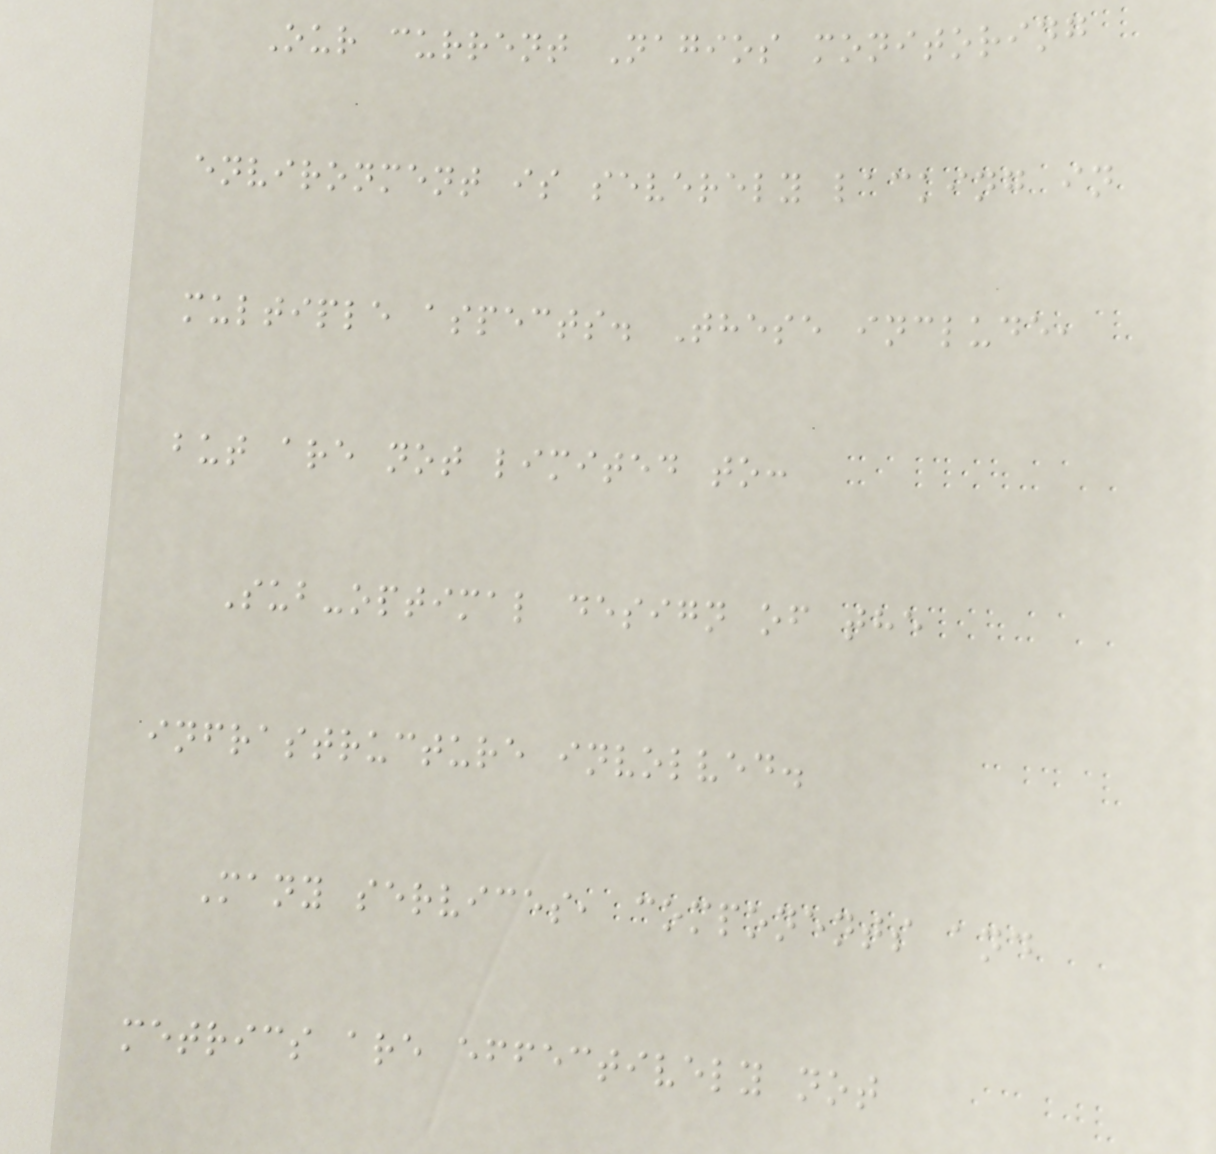Our current Nagios monitoring
environment is severely lacking in
multiple aspects. These include,
but are not limited to:
Sub-optimal design of the
infrastructure involved.
Many services, components and
metrics are effectively not
